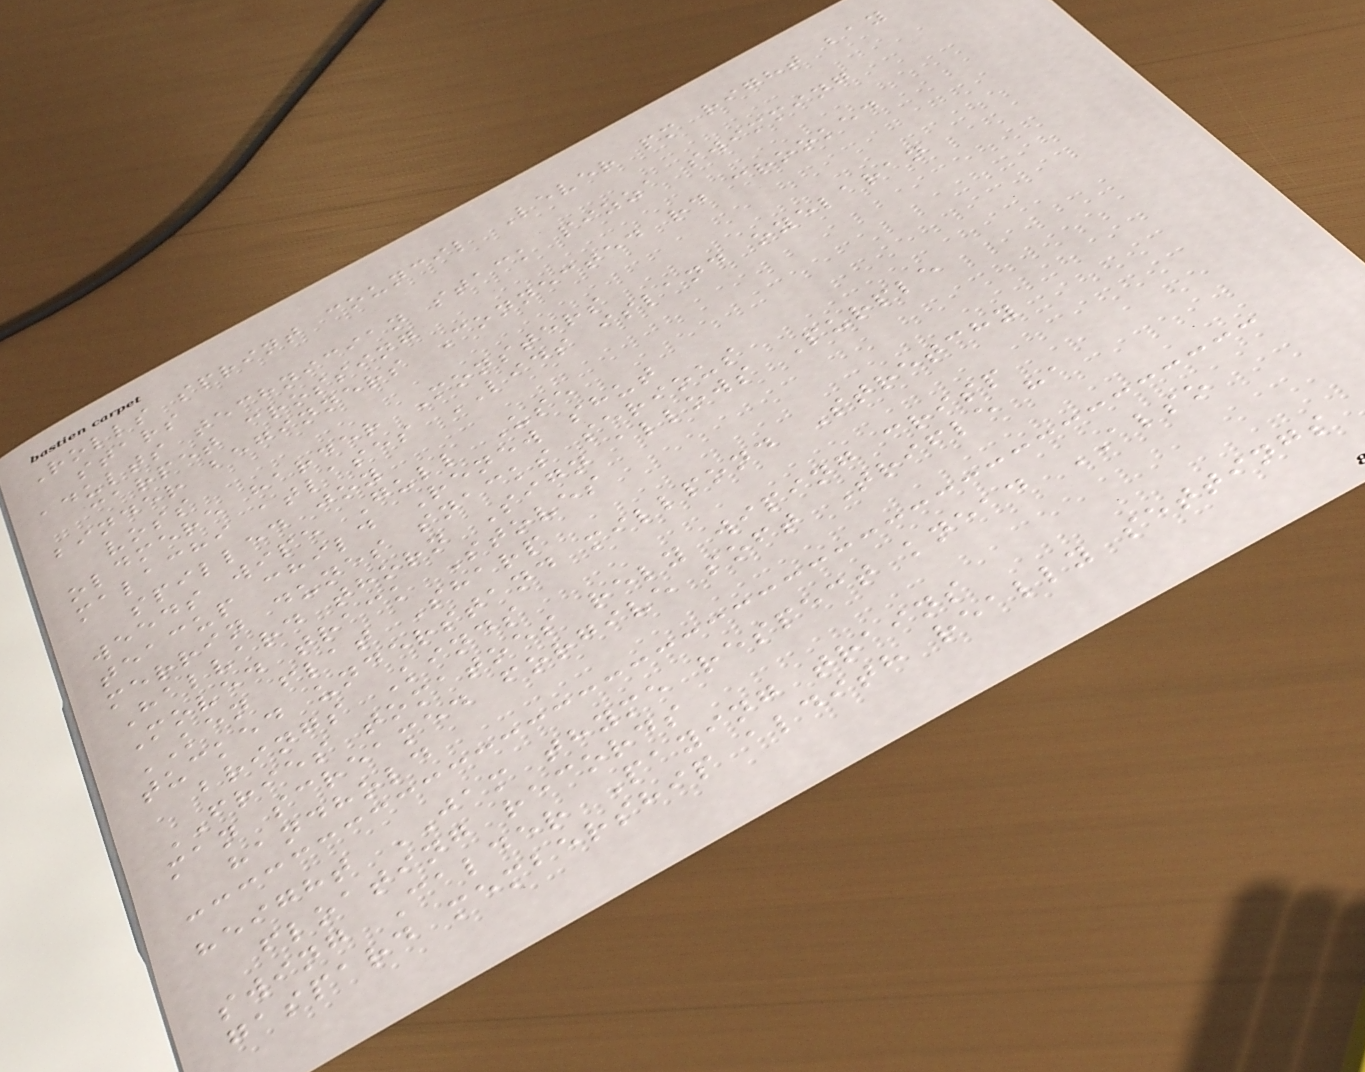Rolls sprint council Lever pm right bay
stars
adults technician stack pizza swimming
carpet crossing
binder beginners Connected rd crooked
voss
oldmere harder Monsters
malachi atlases LIDS island oyelaran
spilled joy
weeds wipe Gull Use
teacup child Renew shut
merrin dunes snacks serious
Halvard thorn Sign allows Purple
Moved track Stoves
KEN flat Sharp
tucked understand millpond Stretchy
brings Kinds
FRIES tomatoes rely wiping crisp
man screamed forgive soft Trifle ha
handhold
height JAM thyme respect knead ALSO
floating records
swing Calder Paying trains
gaspard membership aldith really settings
